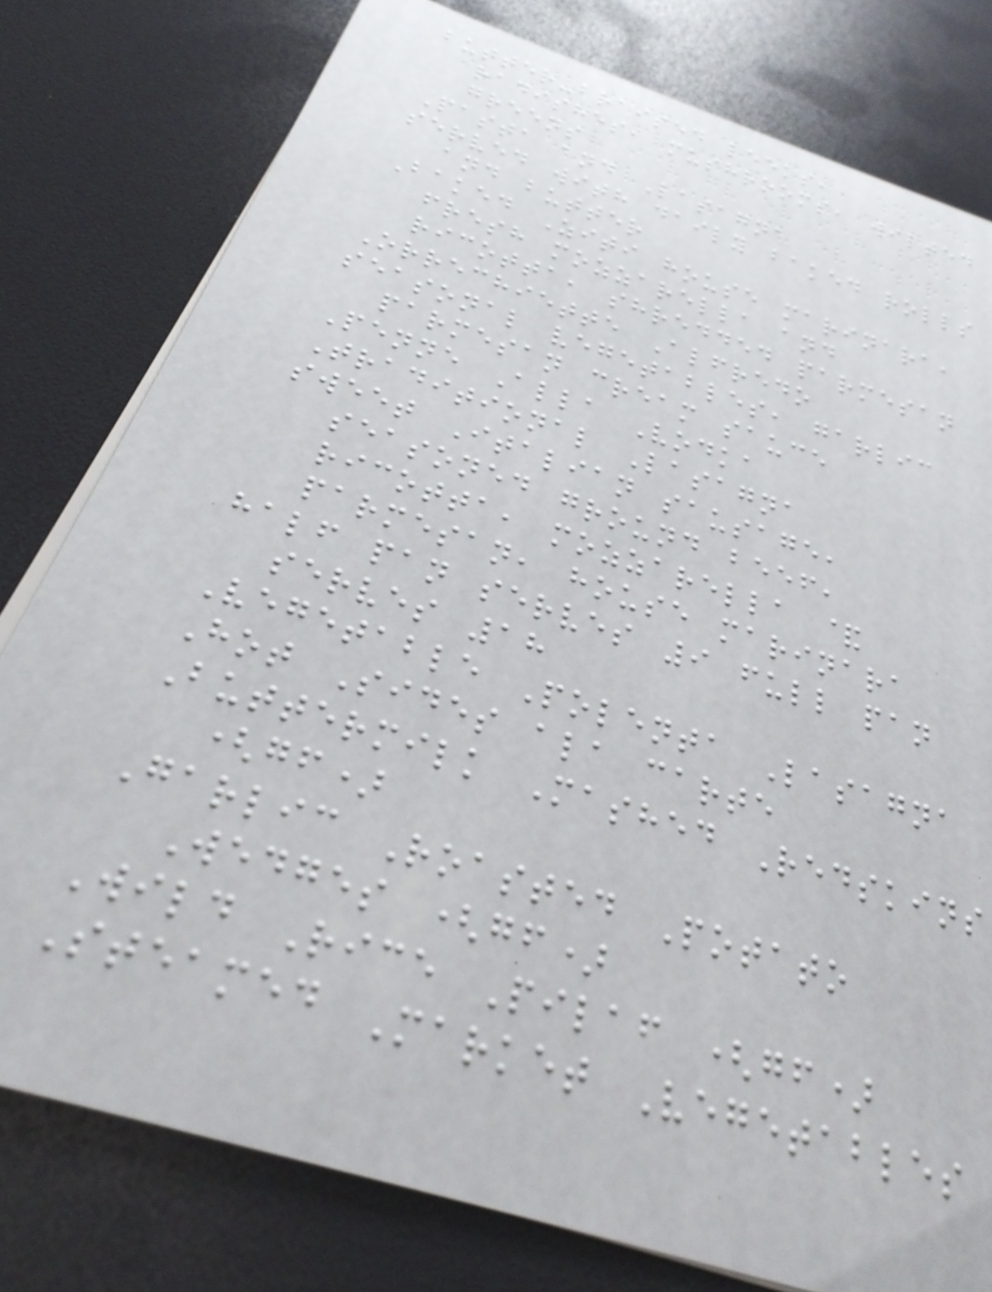butter-braised leeks,
radishes, mushrooms, wilted
greens
Pasta and Lasagna
served with daily baked rolls
and butter
Baked Ziti house marinara,
fresh mozzarella and
ricotta, shredded parmesan
Orrechiette Alfredo
seasonal vegetables, garlic
parmesan cream sauce
Penne Alla Vodka
Traditional Lasagna
sweet Italian sausage,
seasoned ground beef,
ricotta, mozzarella &
parmesan, house marinara
half pan serves 9 full pan
serves 18
Vegetable Polenta Lasagna
Hot Sides ala carte
Buttermilk Mashed Redskins
(gf)
Garlic Roasted Potato
Wedges (gf)
Wild Rice Pilaf (gf)
Steamed Market Vegetables
